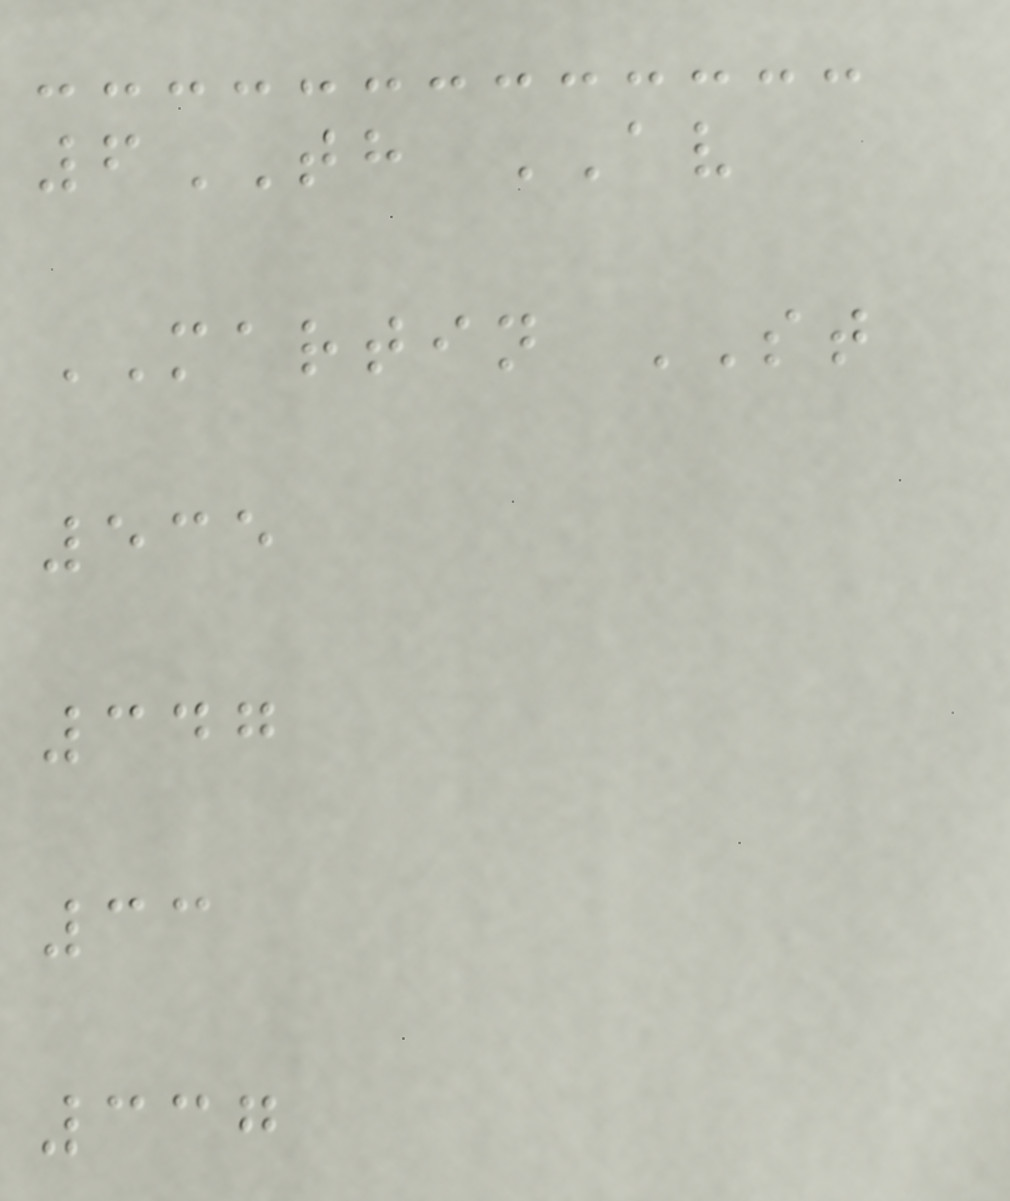6TH AV
MARTIN ST
535
347
33
337
